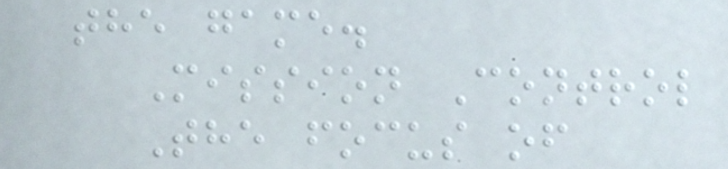the game.
Mission Control
The focus of
